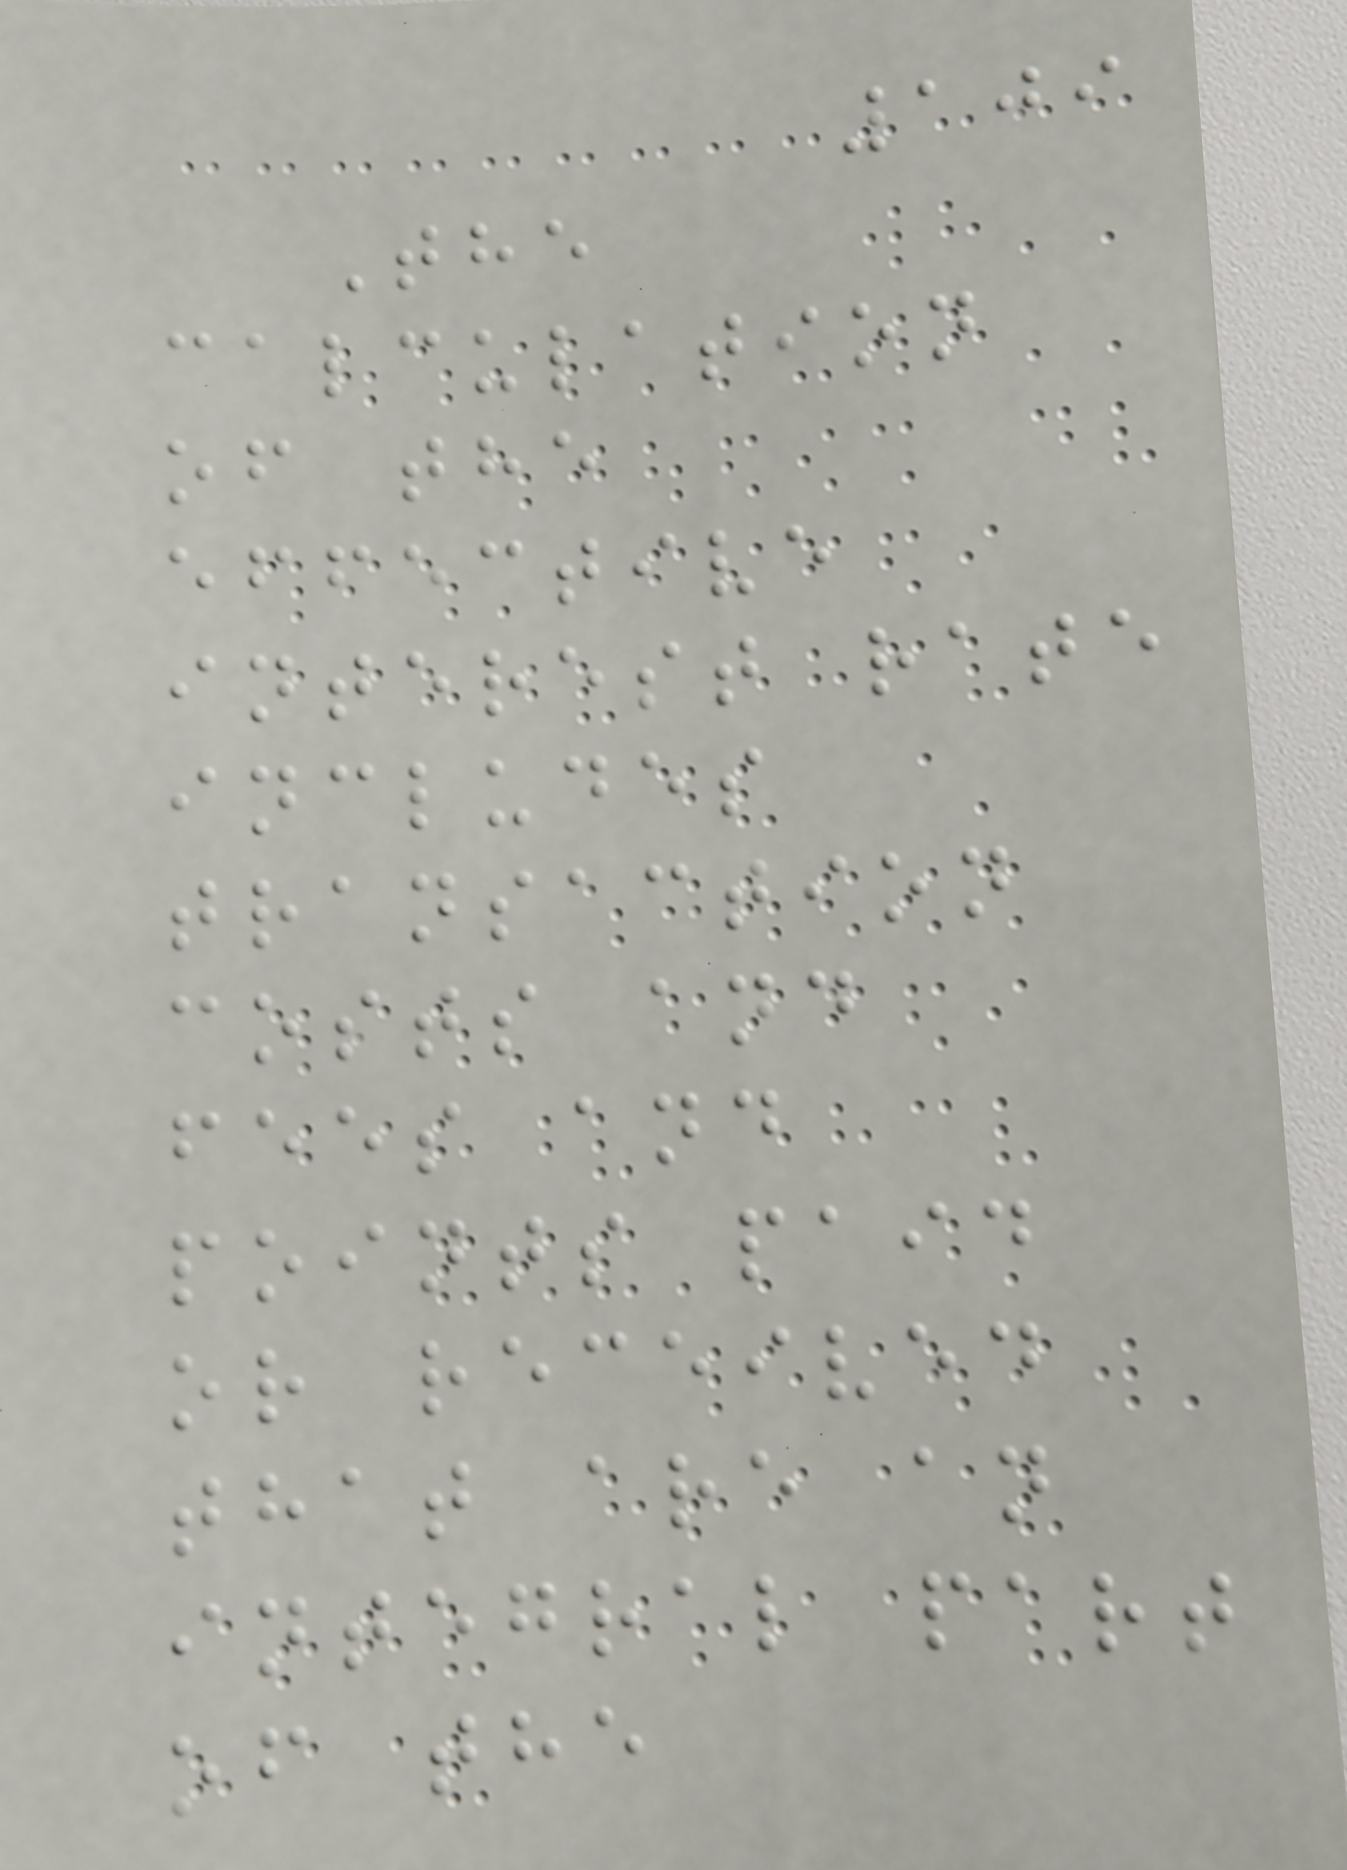109
The
calculation
of the
effective
interest rate
includes
transaction
costs and
fees and
points paid
or received
that are an
integral part
of the
